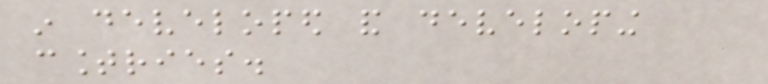in developed and developing
countries.
